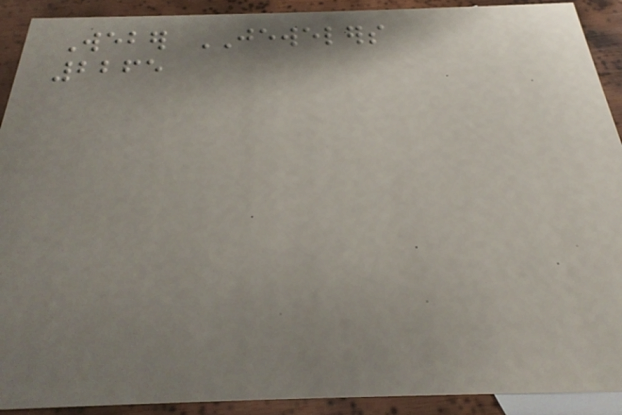Weber JEWELERS
2265
